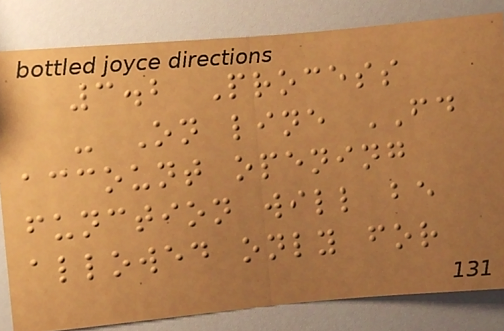3.2 Process
- On line FD
account opening
function will be
allowed only for
